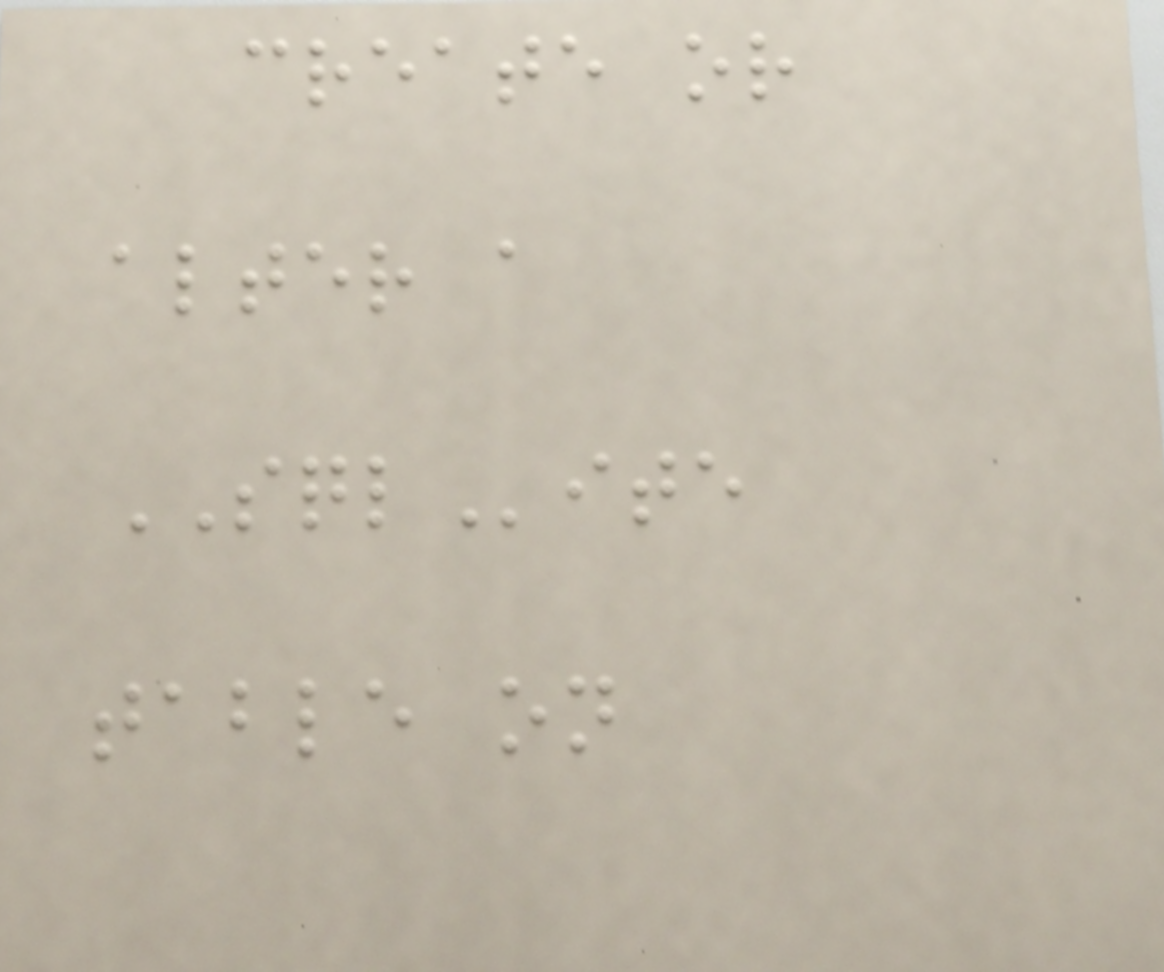create or
alter a
SQLite
table on
